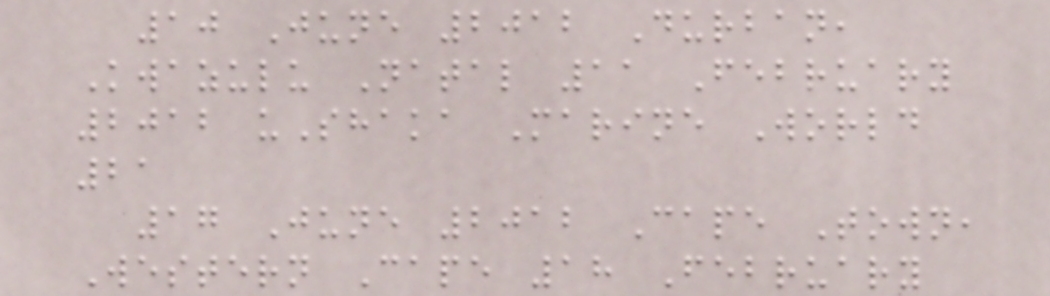10 June 2012 Durban,
Kwazulu Natal 11 February
2012 uShaka Marine World
21
17 June 2012 Cape Town,
Western Cape 18 February
